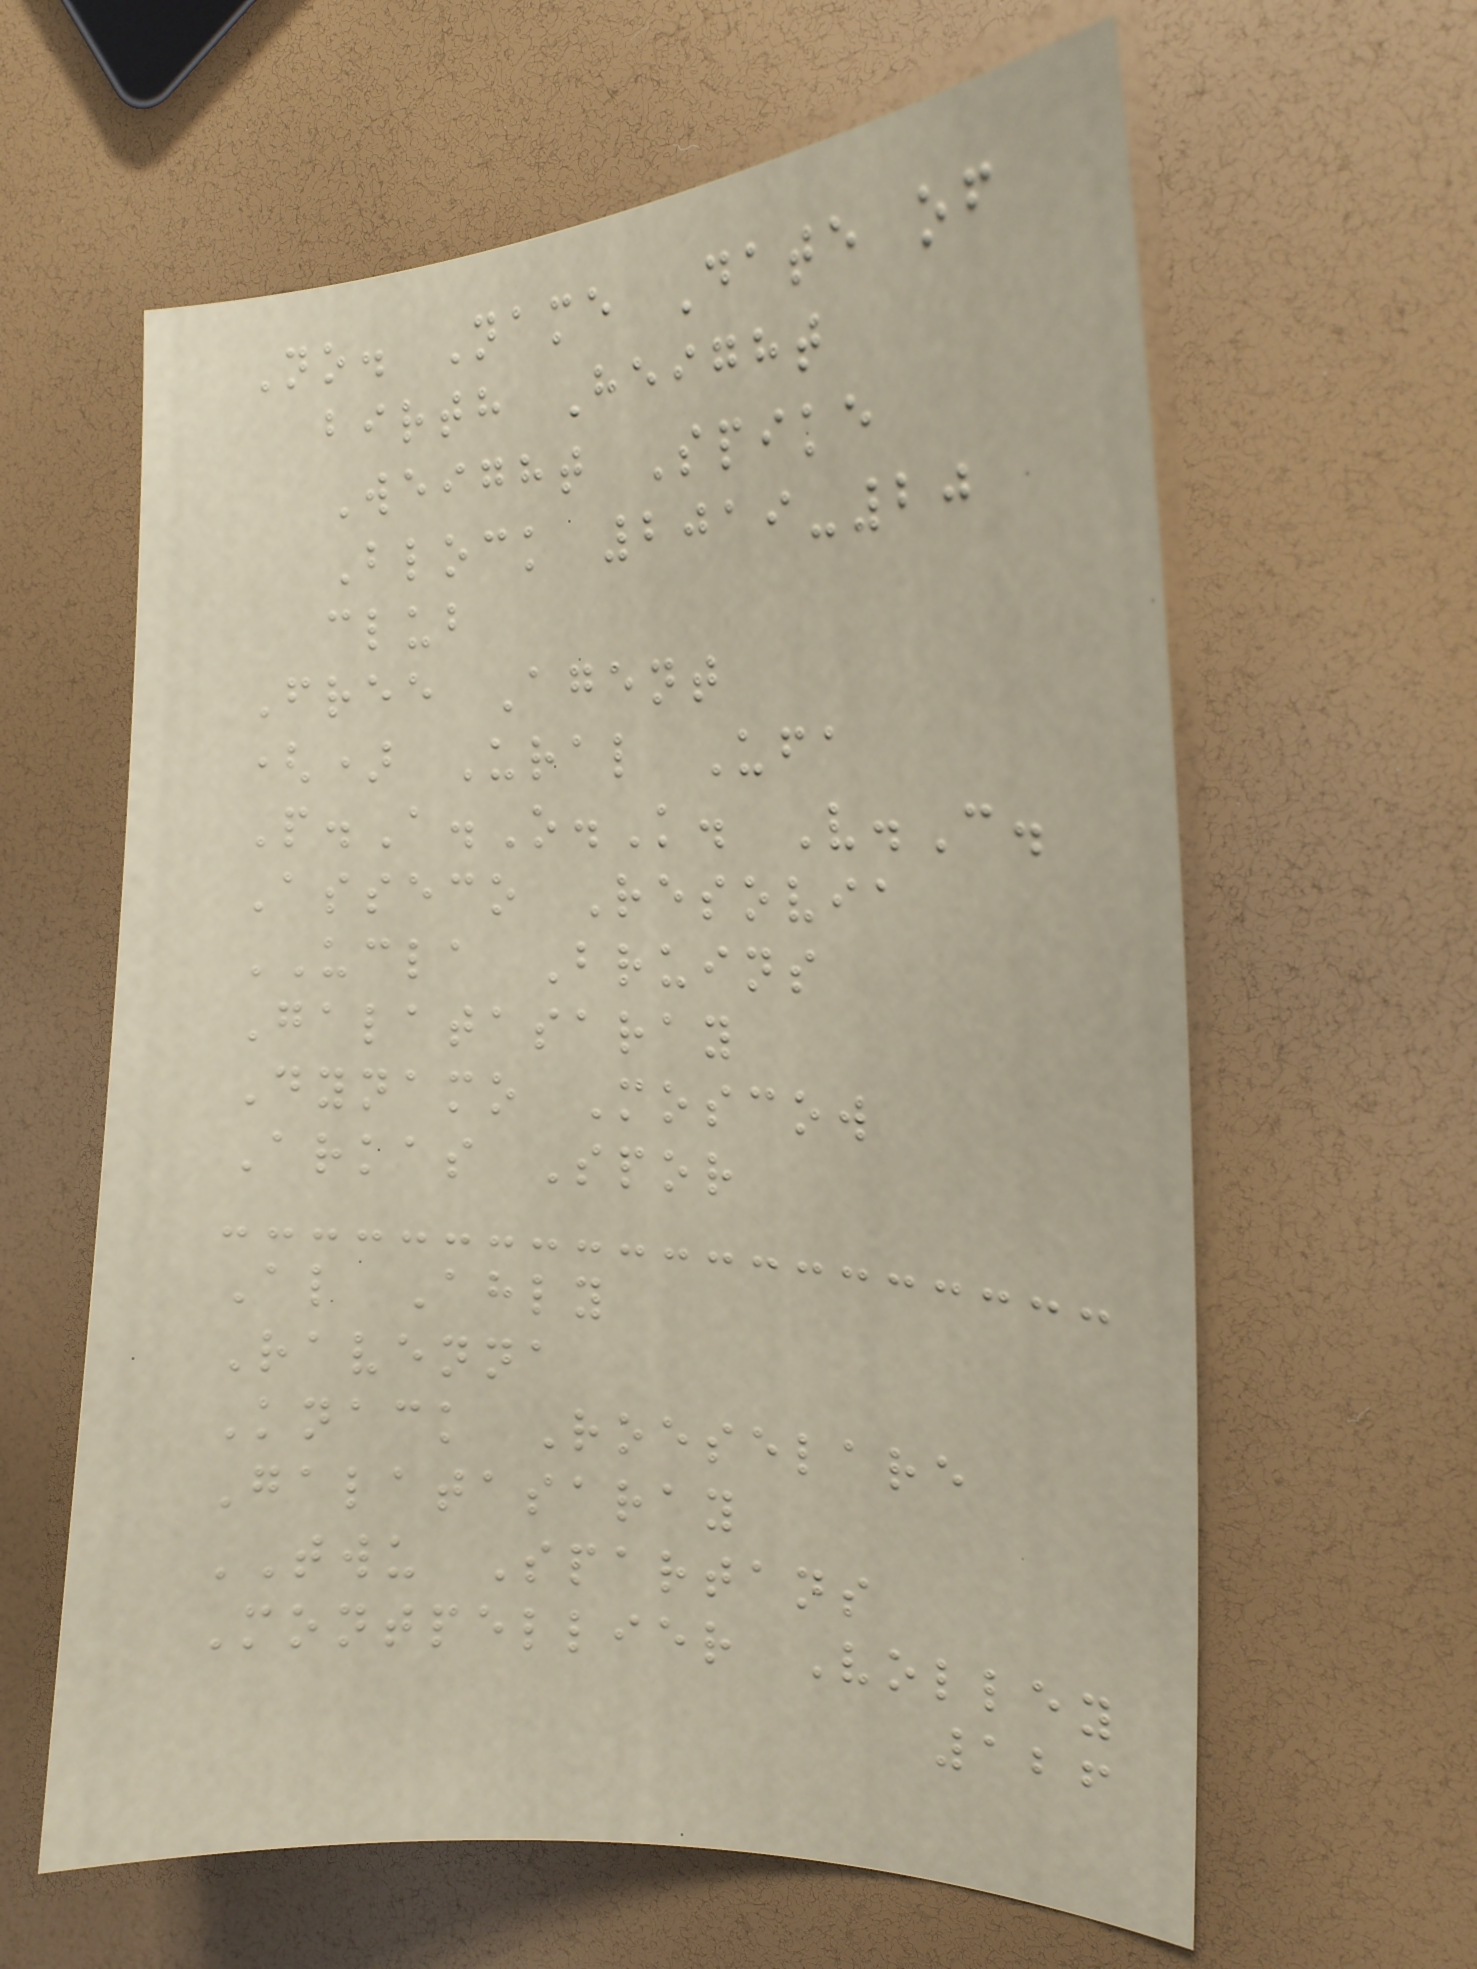No. Name Date of
birth Height
Weight Spike
Block 2019-20
club
Free Agent
() Ural Ufa
P.A.O.K. V.C.
Asseco Resovia
UCLA Bruins
Galatasaray
Dynamo Moscow
Arkas Spor
Al Ahly
Ravenna
Knack Roeselare
Galatasaray
TWU Spartans
Montpellier Volley
126
